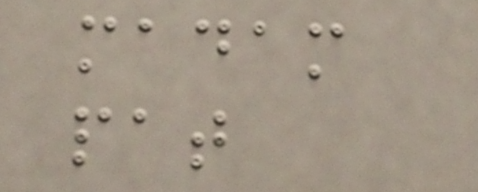madam
pat
